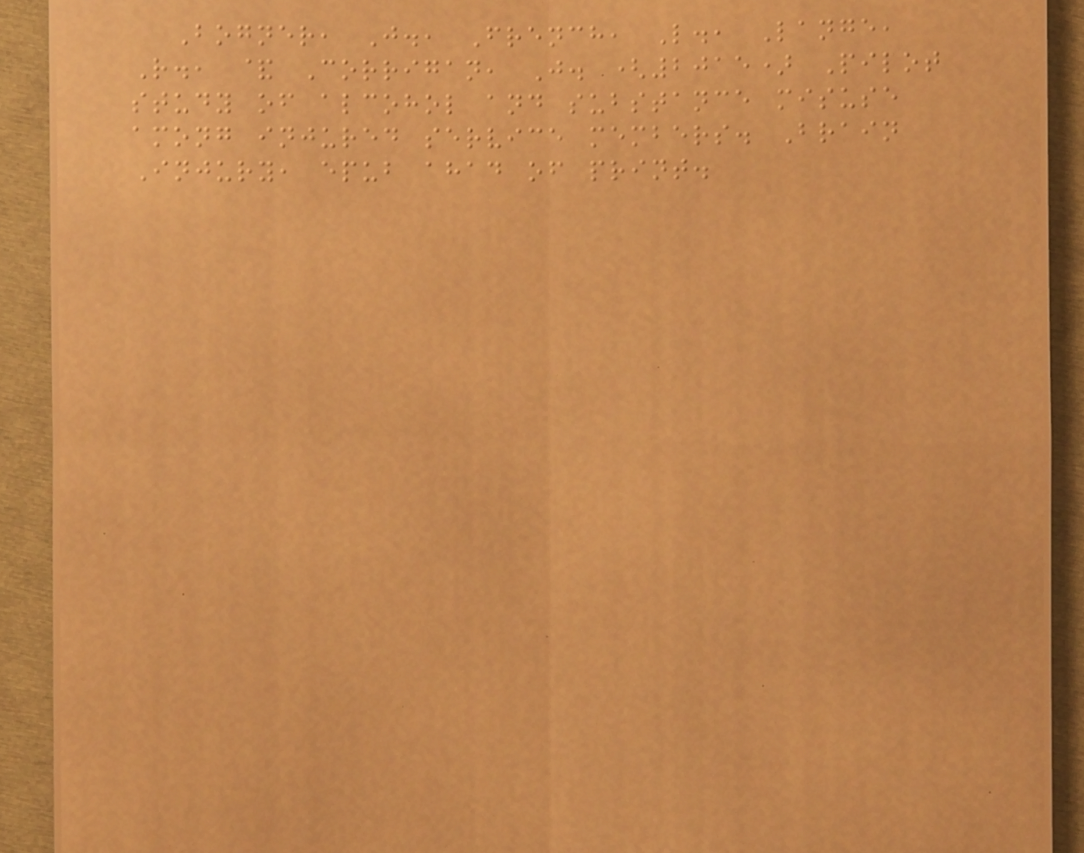Bogner, J., French, L., Lange,
R., & Corrigan, J. (2015) Pilot
study of alcohol and substance misuse
among injured service members. Brain
Injury, epub ahad of print.
